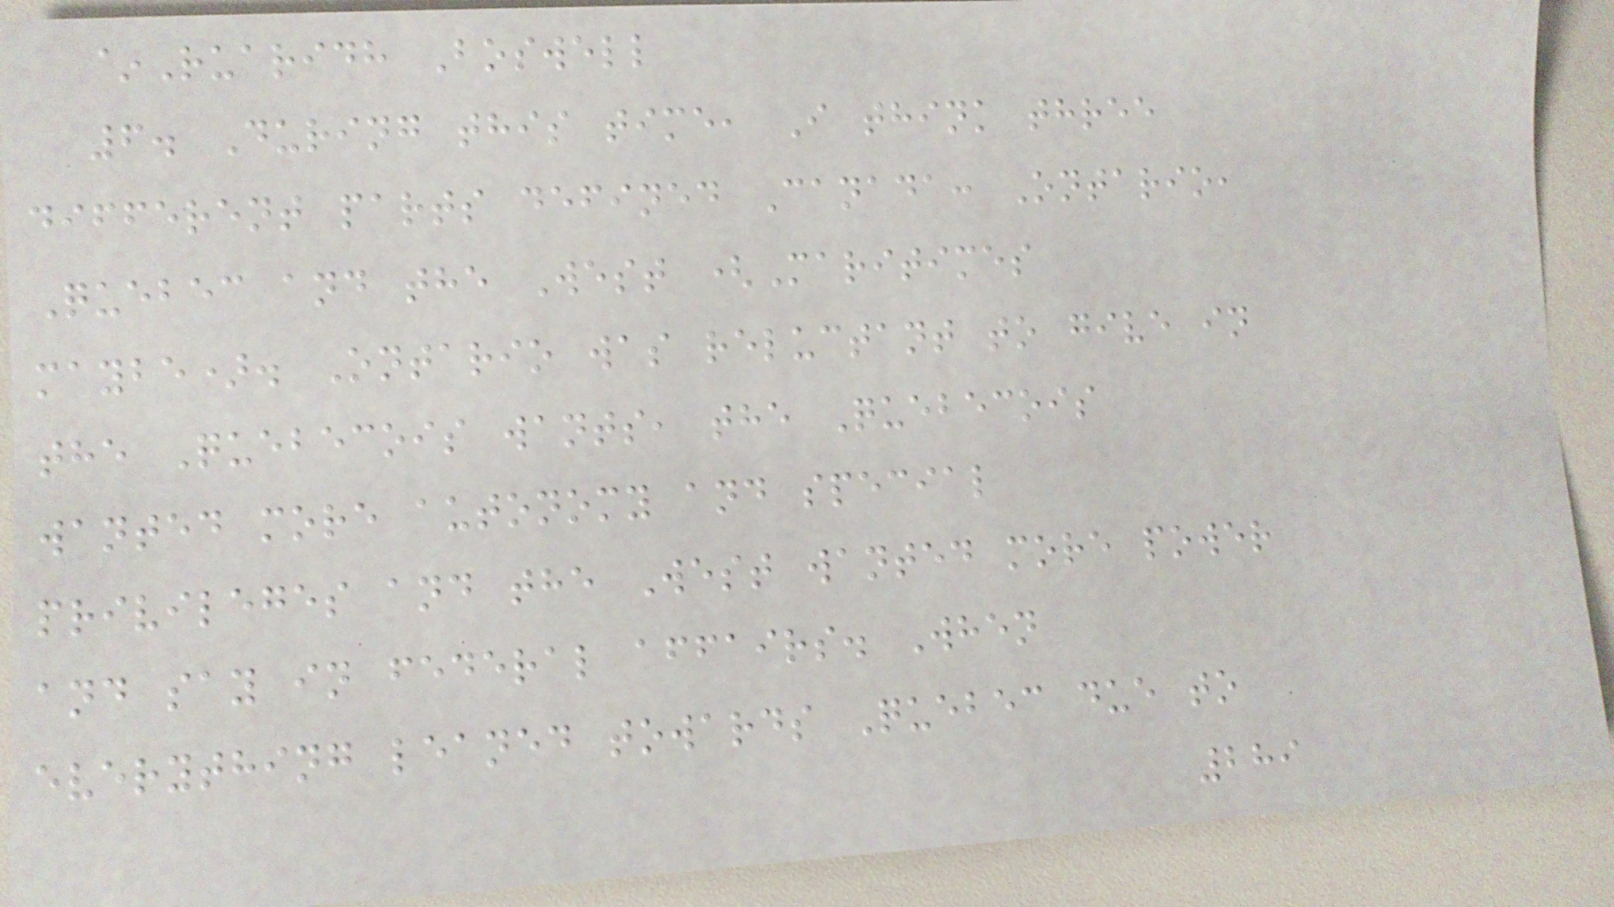~Ruaridh Boswell
6. During this time, I think three
different parts defined Canada: Ontario,
Quebec and the West (Maritimes
maybe). Ontario was reluctant to give in
the Quebecois wants, the Quebecois
wanted more autonomy and special
privileges and the West wanted more power
and say in federal affairs. When
everything leaned towards Quebec due to
289
